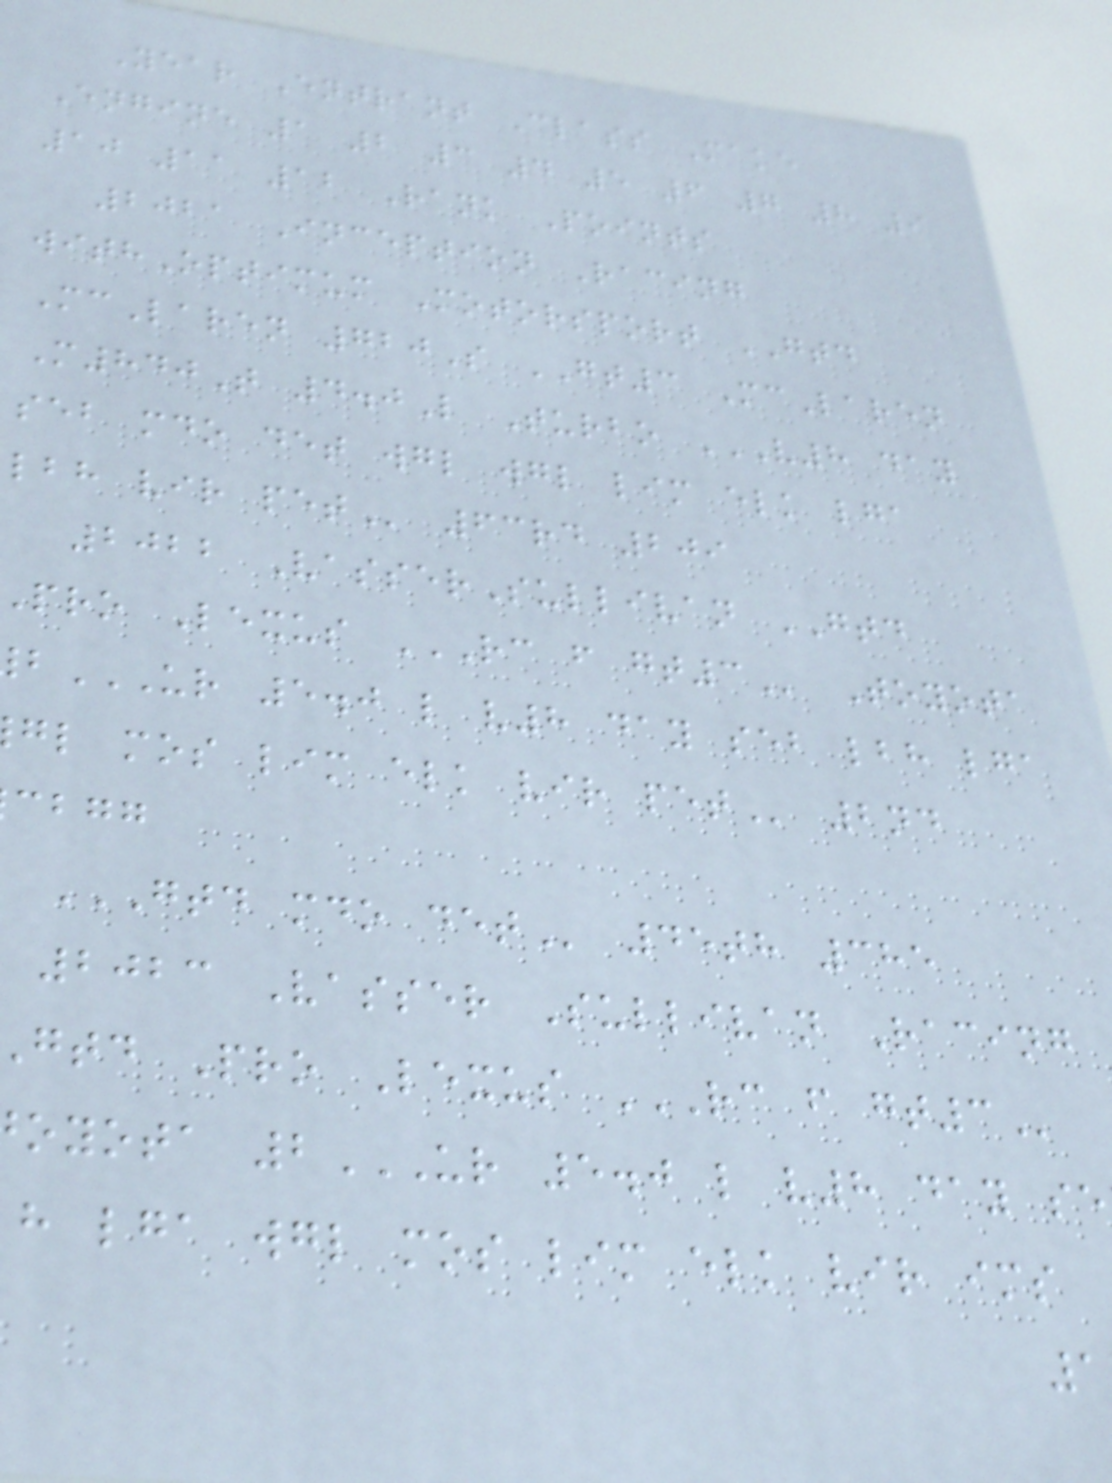Year Entrant Class Make
Engine 1 2 3 4 5 6 7 8 9
10 11 12 Rank Points
2021 Inception Racing
withOptimum Motorsport GTD
McLaren 720S GT3 McLaren
M840T 4.0L Turbo V8 DAY
seb mdo det wgl wgl lim elk lga
lbh vir
2022 VasserSullivan GTD
pro Lexus RC F GT3 Toyota
gl mos lim elk vir
cbgg
GTD MDO DET 45th 385
2023 Vasser Sullivan Racing
gtd Pro Lexus RC F GT3
h lga wgl mos lim elk vir ims
